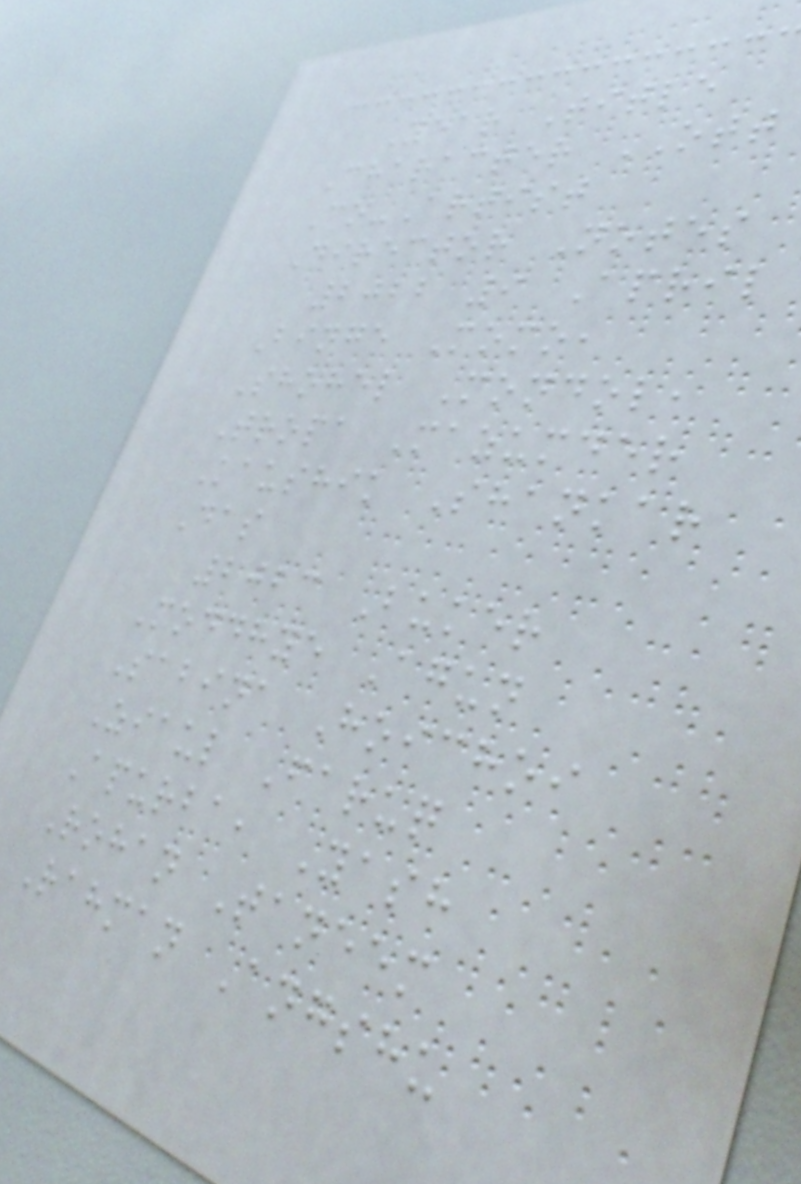Year Title
Character OTT
Co-Artist
Director Notes
2022 9 April
Binge Momo,
Shohel Mondol,
Tropa Mazumder
Kaushik Shankar
Das
2023 Buker
Moddhye Agun
Sabina Hoichoi
Ziaul Faruq
Apurba, Yash
Rohan Taneem
Rahman Angshu
